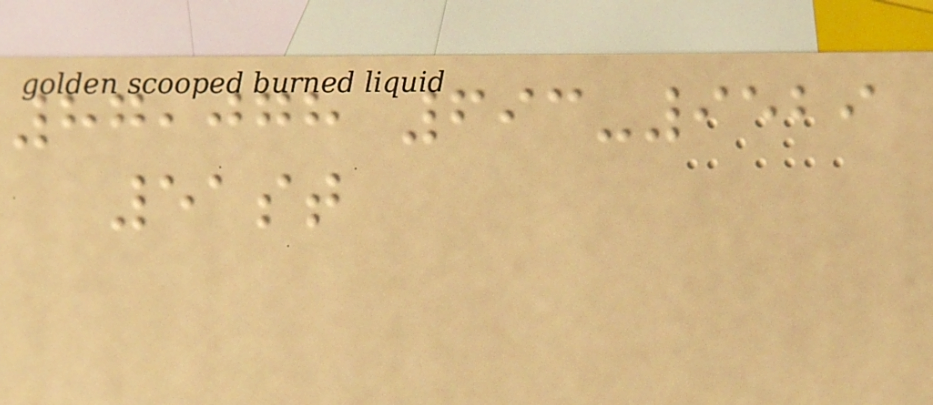87,078 693-9529
51st
